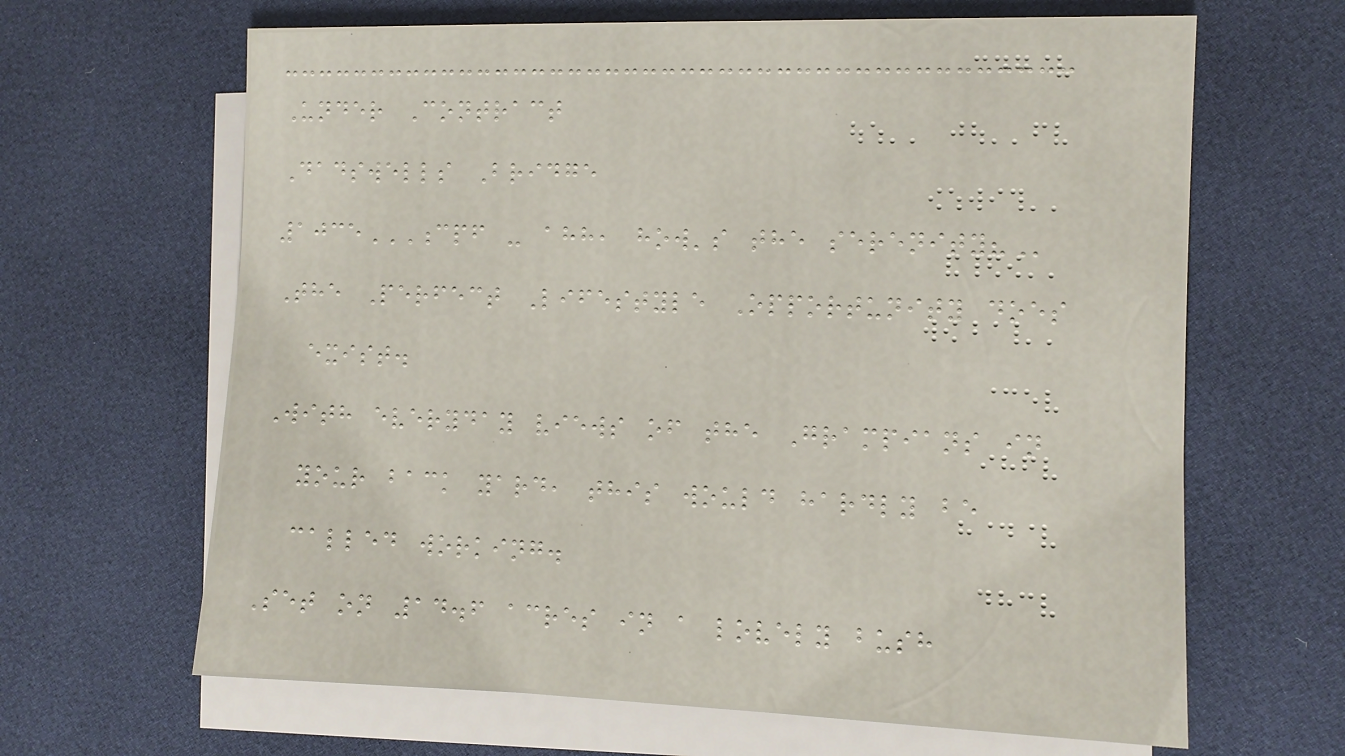Under Contract
Dadswells Bridge
1035CPF - AHH, HOW'S THE SERENITY?
The Perfect Lifestyle Opportunity does
exist.
With everyday views of the Grampians in
your back yard, this would hardly be
called working.
Set on 14.6 acres in a lovely bush
